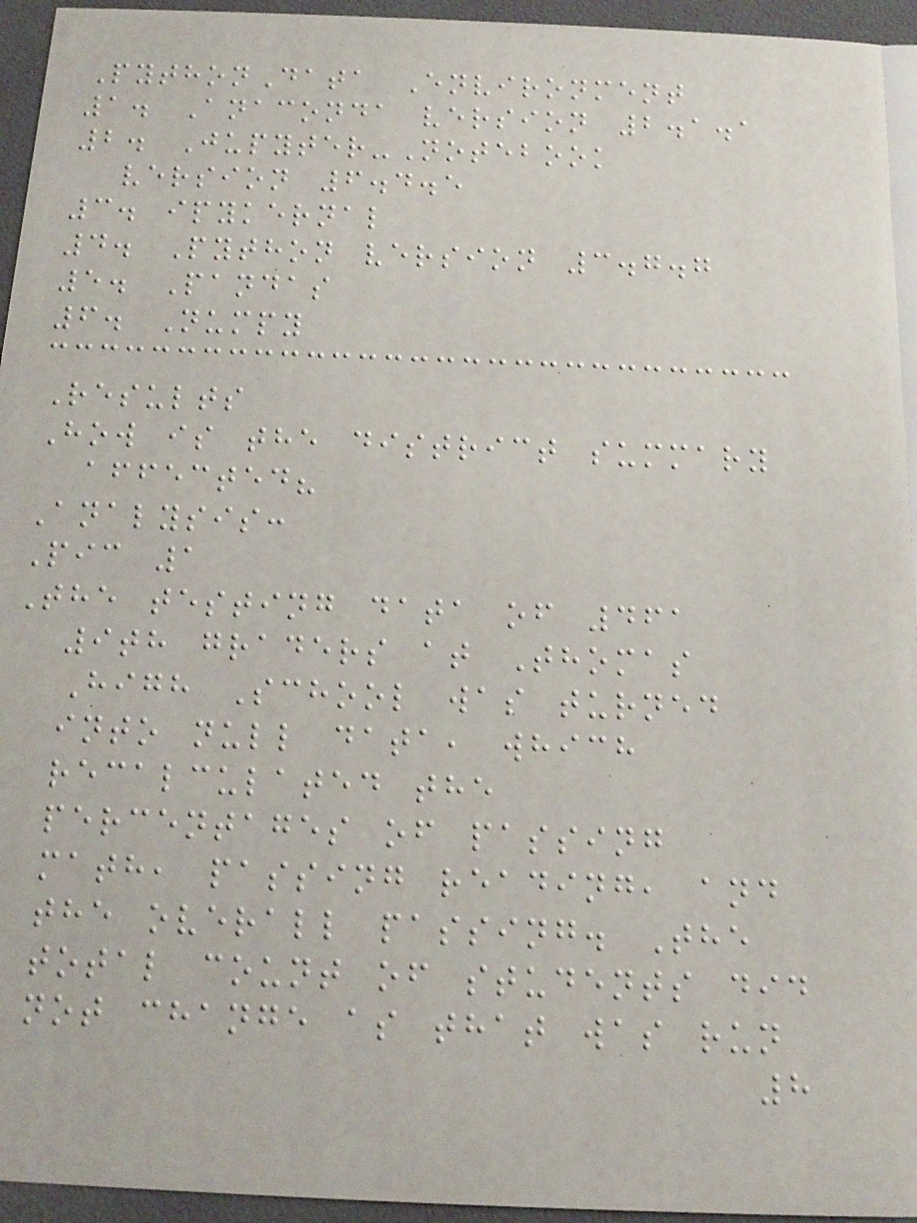PythonData Environment
1. Anaconda version 2.1.1
2. Jupyter-Notebook
version 6.4.5
3. ipykernal
4. Python version 3.7.7
5. Pandas
6. Numpy
Results
How is the district summary
affected?
Analysis:
Pic 1
The testing data of 461
9th graders at Thomas
High School was turned
into null data, which
recalculated the
percentages of passing
math, passing reading, and
the overall passing. The
total count of students did
not change as that was run
8
